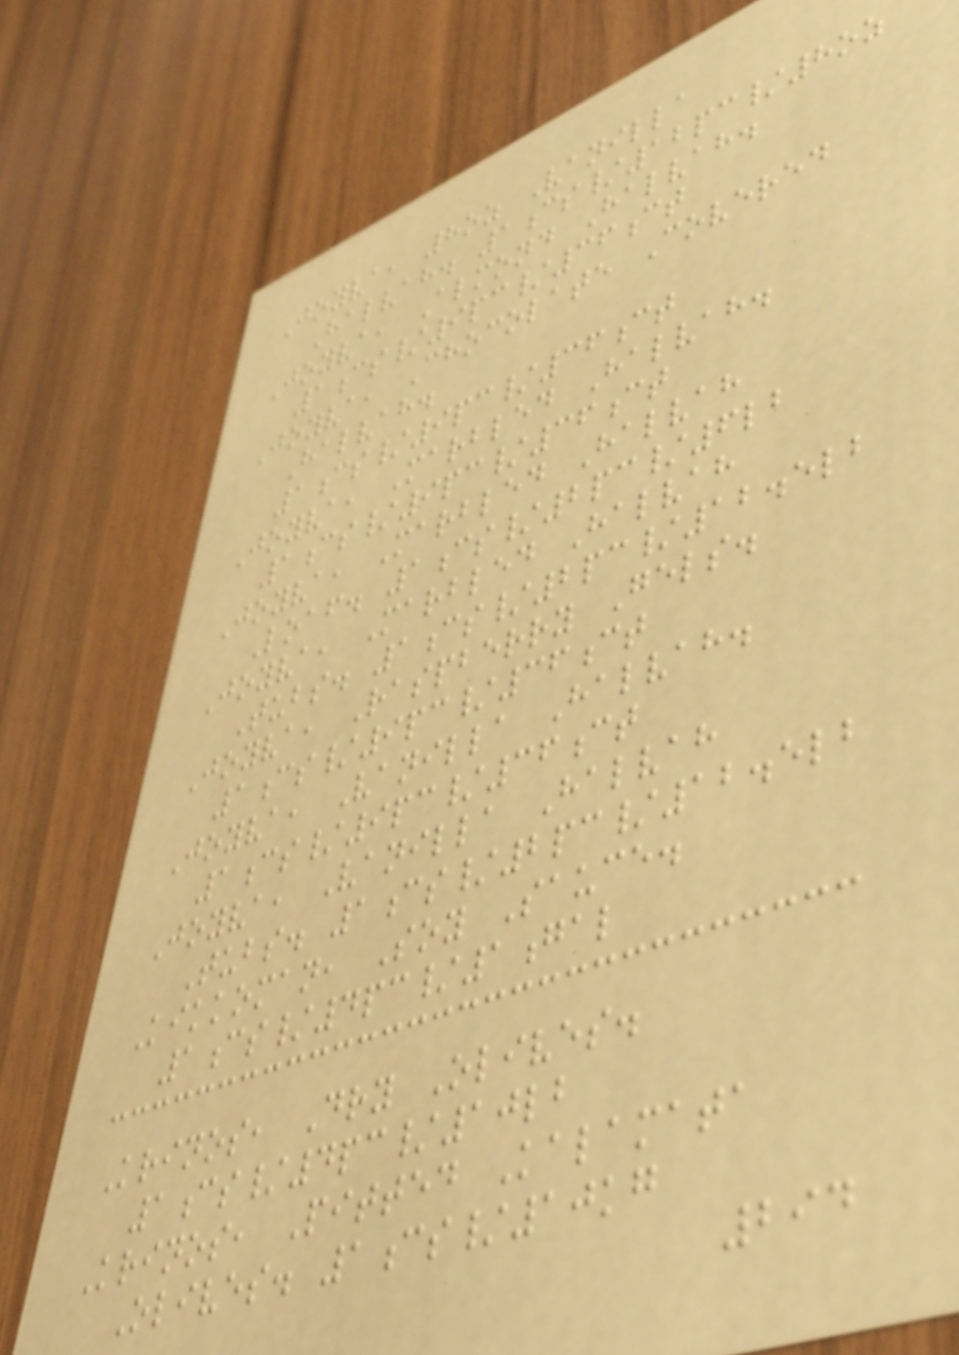Joyva, 8oz Vanilla
Halvah. 1cs/12pc/8oz
Joyva, Almond Halvah.
1cs/9pc/36ct
Joyva, Chocolate Covered
Halvah.
1cs/9pc/36ct
Joyva, Marbled Halvah.
1cs/9pc/36ct
Joyva, Marbled Halvah
Loaf. 1cs/2pc/6lb
Joyva, Marbled Halvah
Tubs. 1cs/2pc/12.5lb
Joyva, Raspberry Gels.
1cs/9pc/36ct
Joyva, Vanilla Halvah.
1cs/9pc/36ct
Joyva, Vanilla Halvah
Tubs. 1cs/2pc/12.5lb
Kikkoman, Soy Sauce.
1cs/4pc/1gal
Krinos, Dry Olives.
1cs/4pc/10lb
Krinos, Pitted Kalamata
Olives. 1cs/10kg
294
